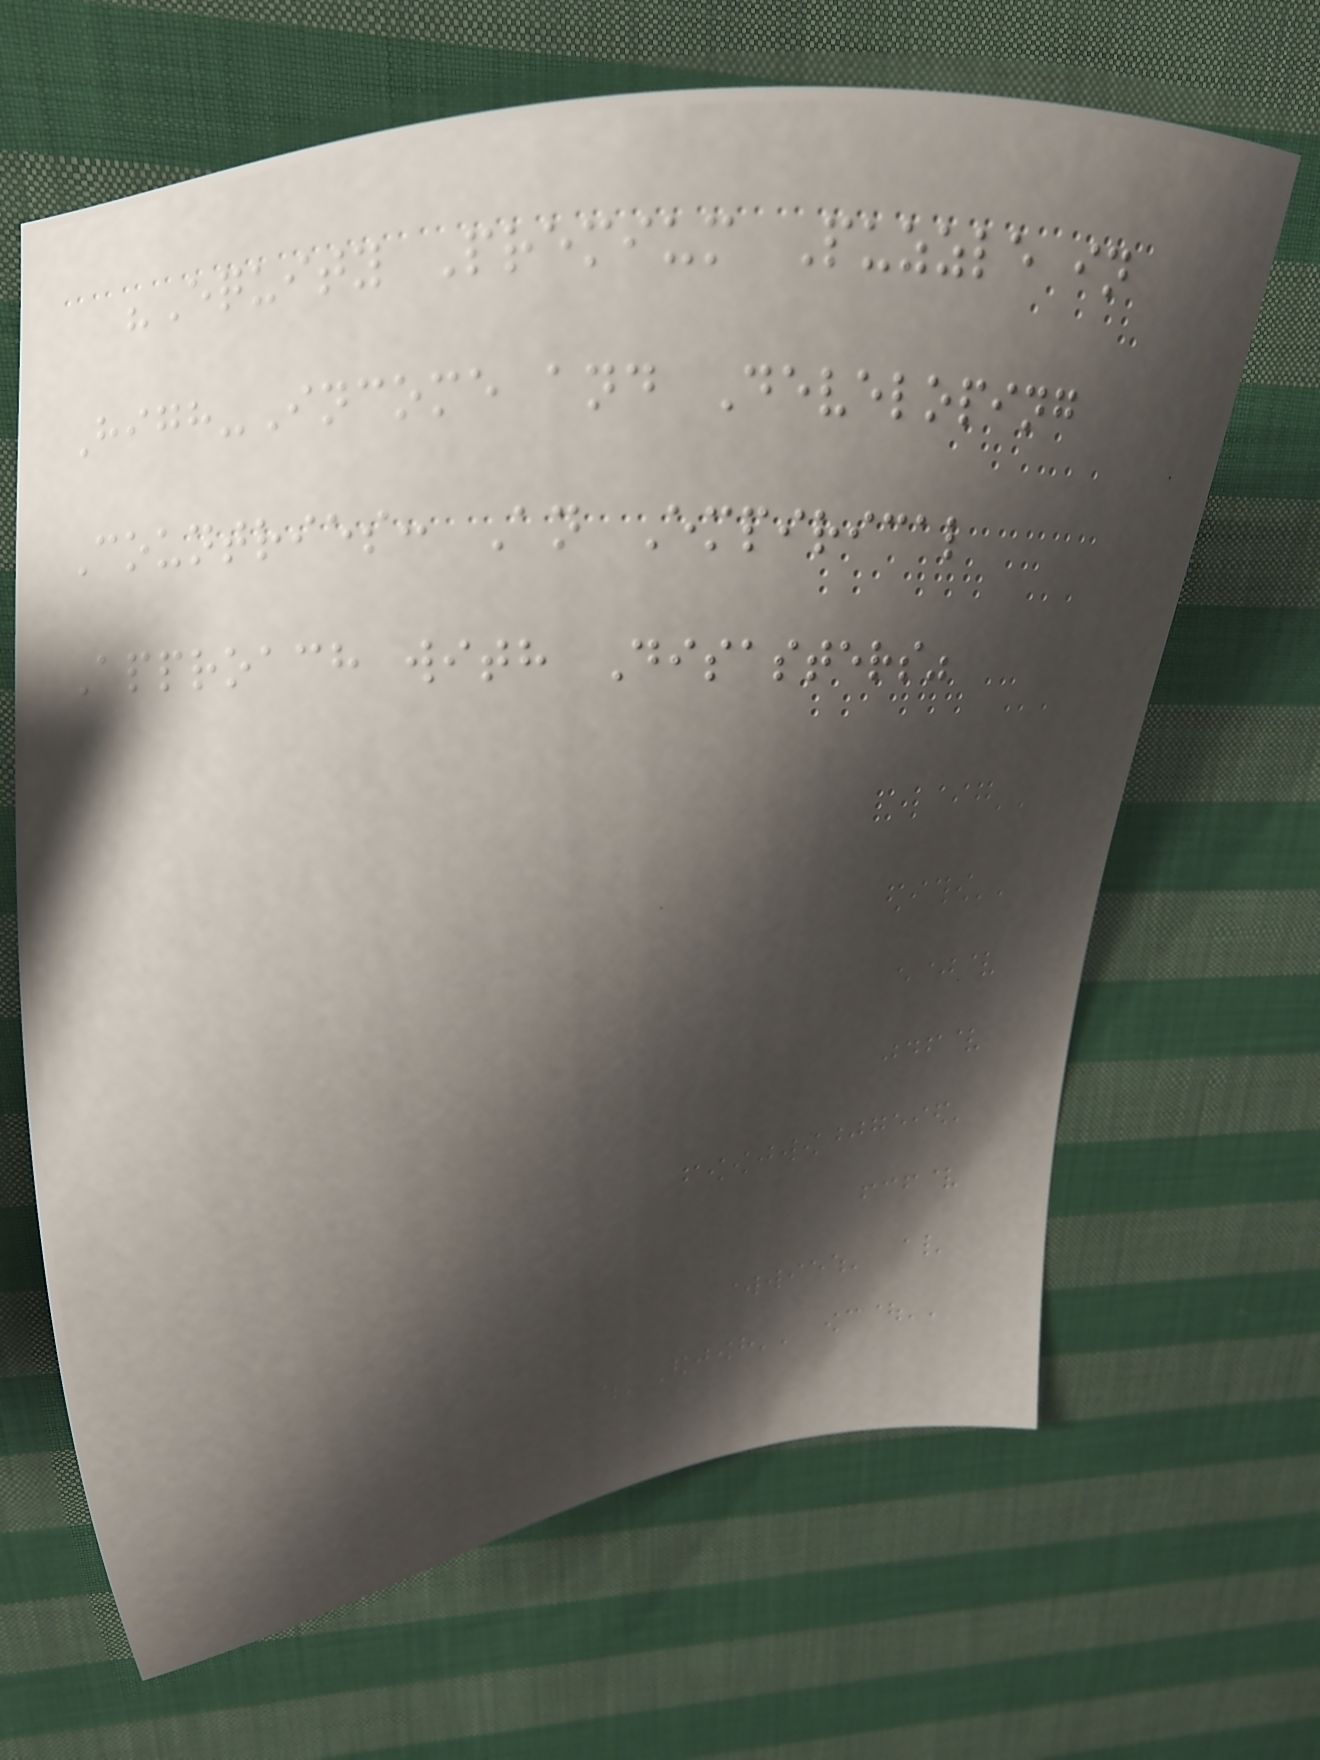"Equity Premium Puzzle in
High-Income and Developing
Countries: An Empirical
Approach with Disasters"
